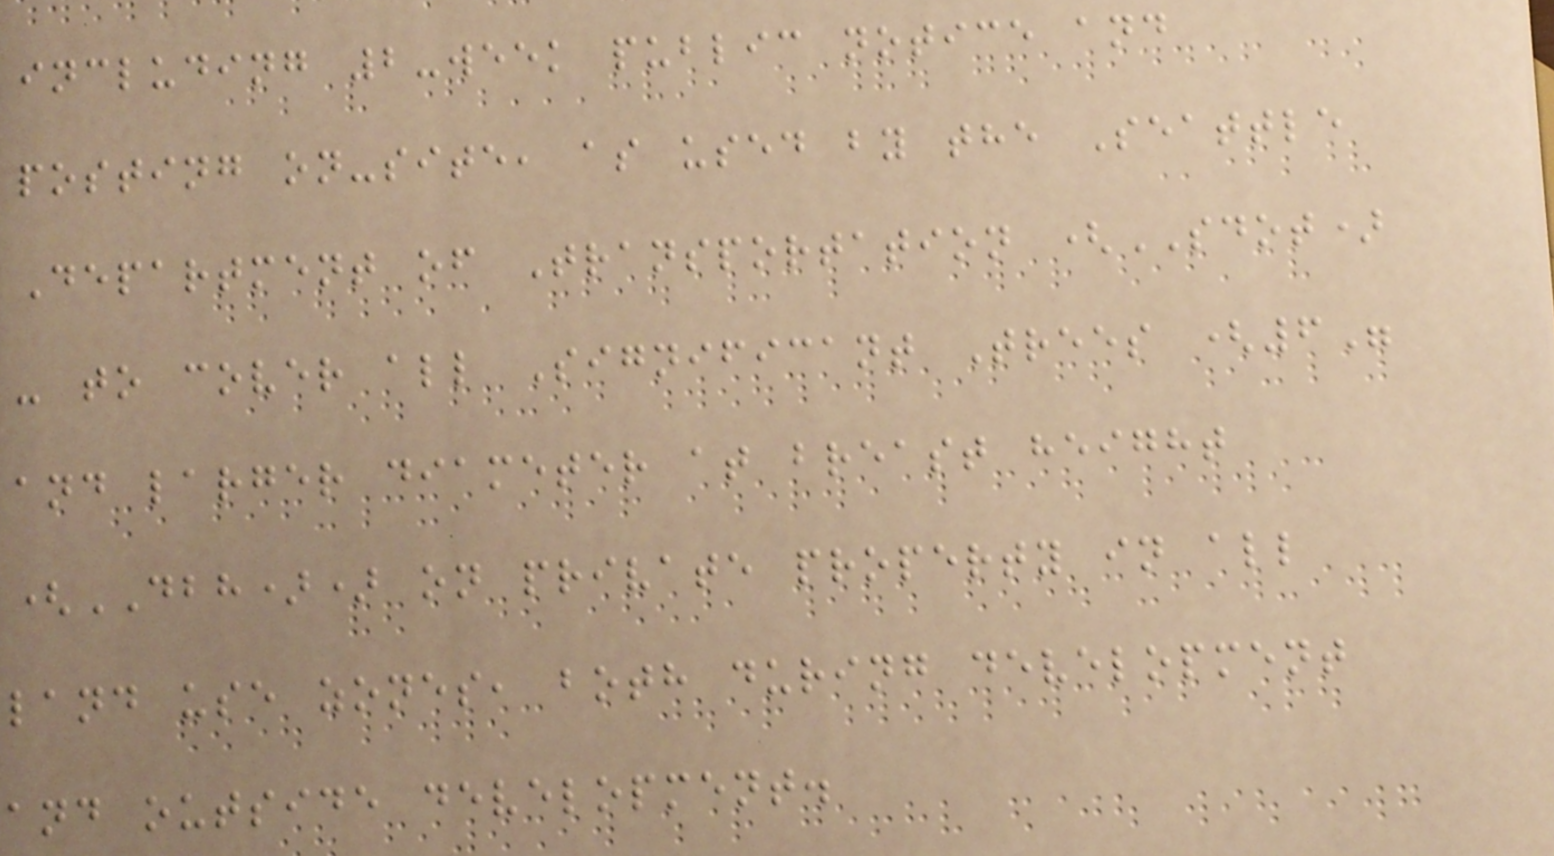including 2-week public notice and
posting on-site, as used by the Seattle
Department of Transportation (SDOT)
- to cover all Significant Trees (6"
and larger diameter at breast height
(DBH)) on private property in all
land use zones, both during development
and outside development.
